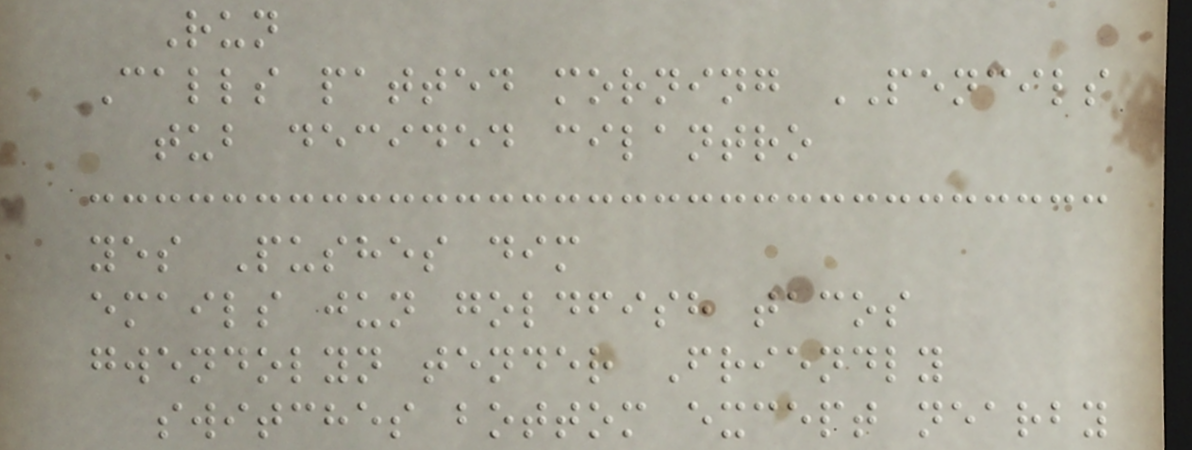Run
Calls patted morning PENCILS
tub decided cilantro
yes Pushes dim
emails jun goldfish tacos
gwendolyn tender Friendly
switches bottom except nearby
